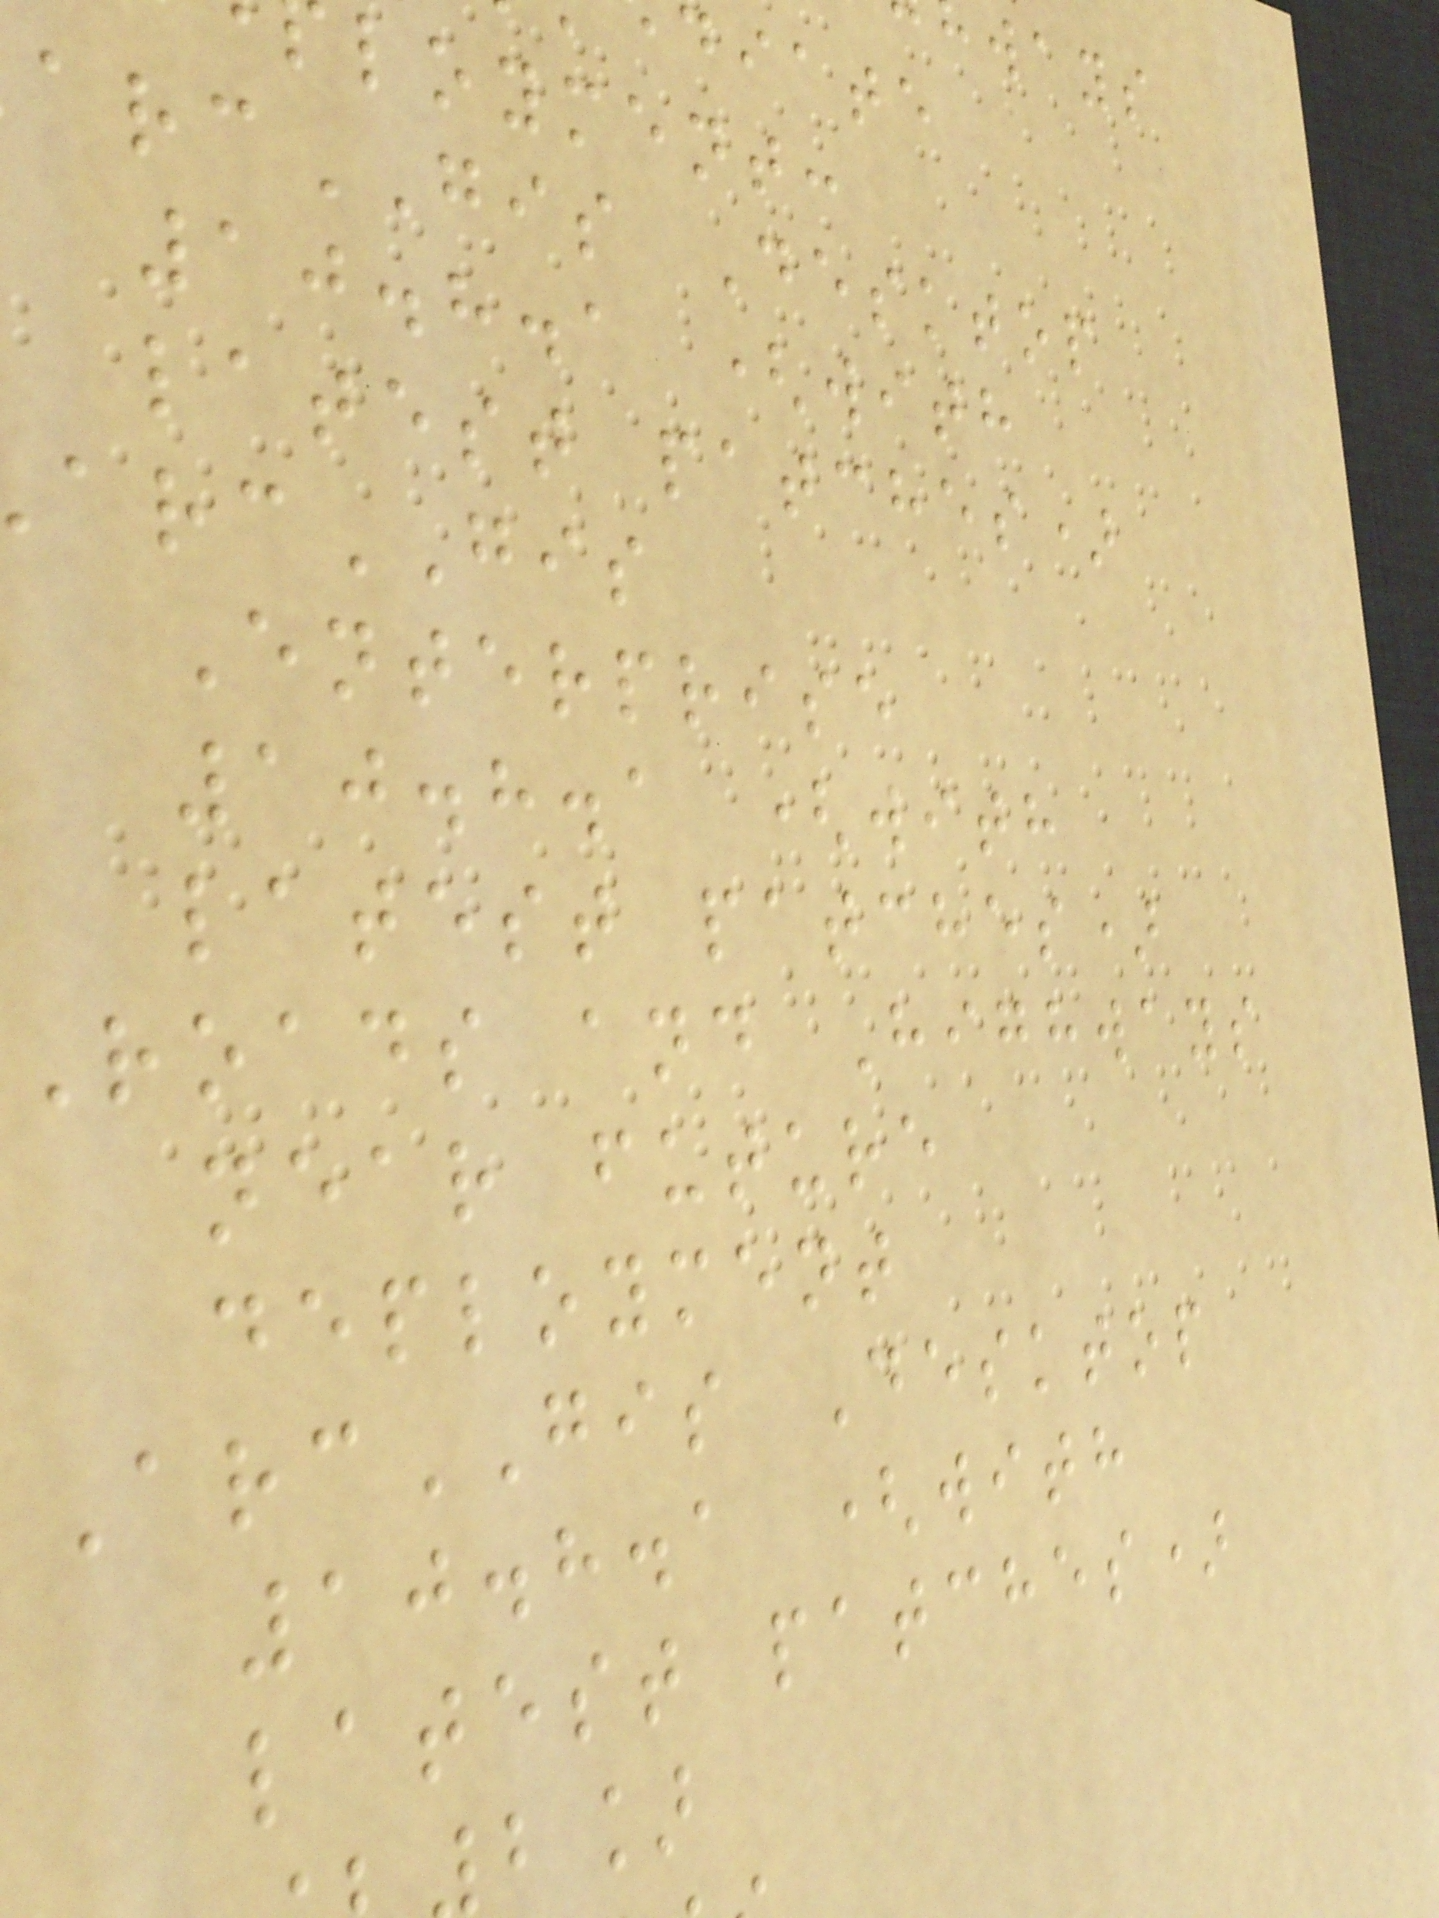diate
loyment:
rcGIS Desktop
10.8.1 (with
latest patches)
rcGIS
Enterprise
10.8.1 (with
latest patches)
Roads and Highways
near future
deployment
ArcGIS Desktop
10.8.1 (with
latest patches)
